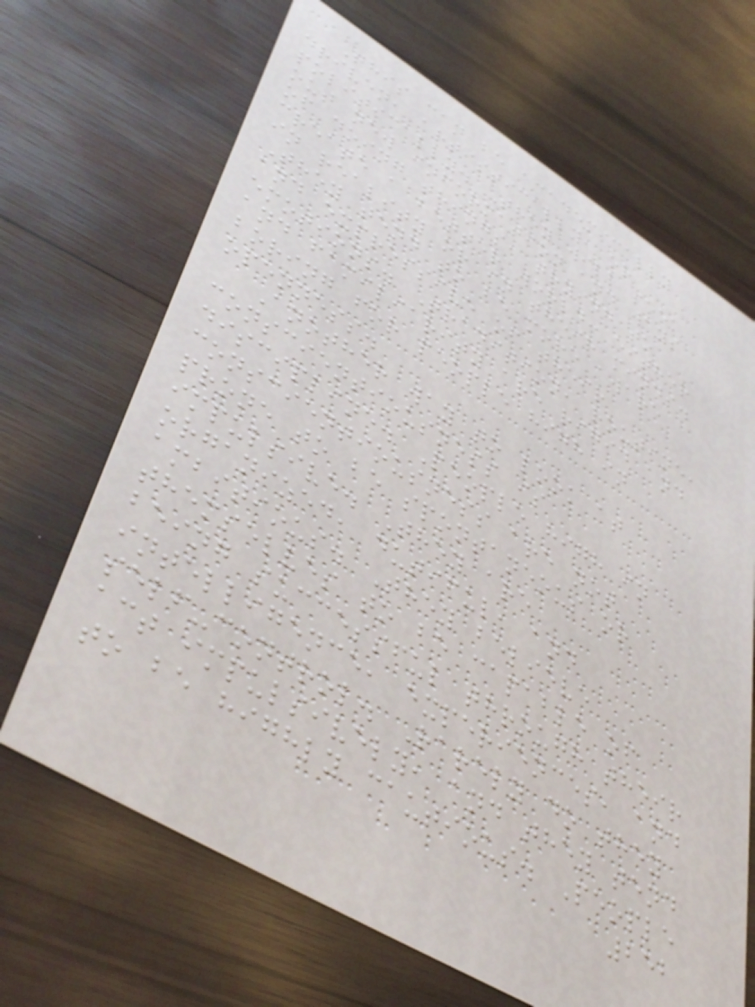This can be academically
driven, artistically, or
politically. They will seek
out new information and ways
of doing things, trying to
create a better world: either
in reality or in their minds.
They tend to be more aware
and expressive of their
emotions. Tradition, routine,
and familiarity are rigid and
boring for people high in
openness.
Another way to look at
conscientiousness is
discipline. People high in
conscientiousness are not
prone to be spontaneous or
impulsive. They are
organized, dutiful, and
ambitious. They believe
themselves to be capable of
being successful through their
intelligence, experiences, and
self-control. Rarely do they
act impulsively, and they tend
to be highly cautious. People
252
